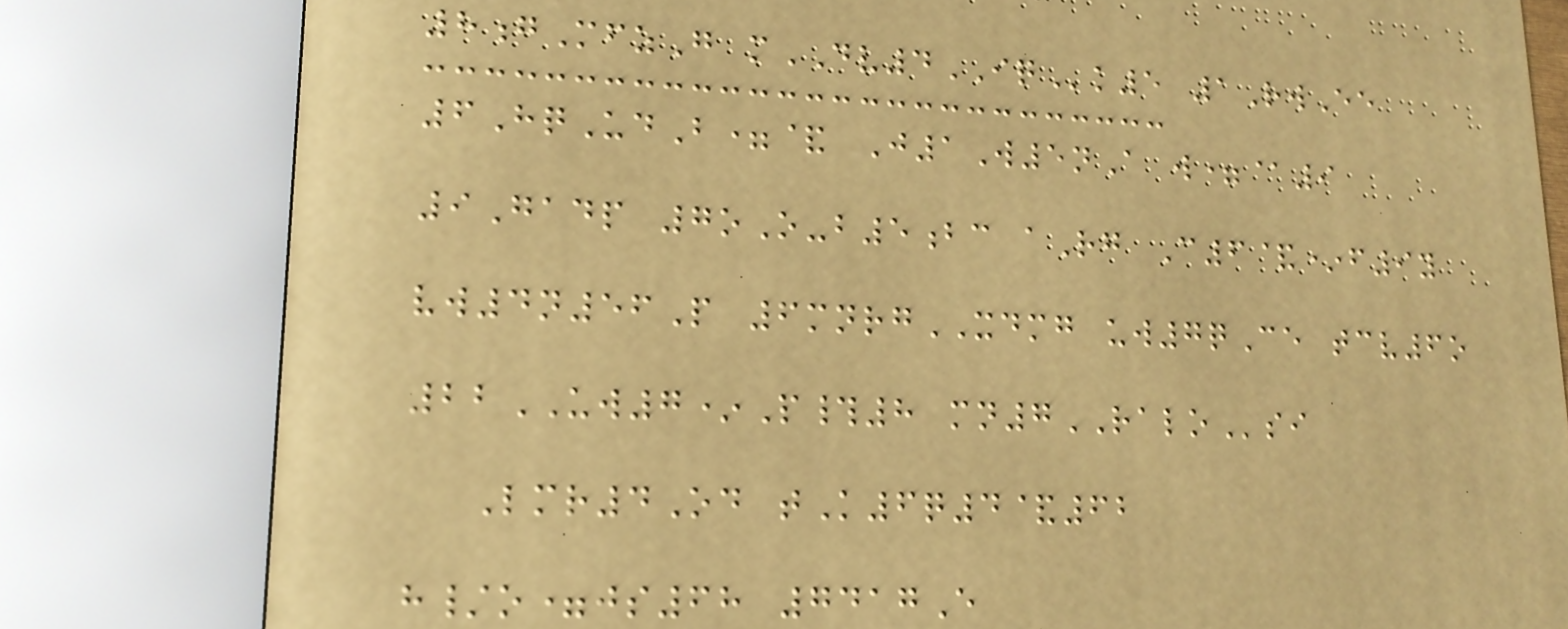8gMfzG mDV4IQk5 1RwEe
6HqUdB=& J1W5nA w=@9
9Gadp 7oO-b5bc aRg C6&*f9y
vw4n56P 6mnrgXDMG uw7qCe tcv6o
22UW7*P#8 mn7RALOsi
Lmr4Od tK6q4&62
h/o=js68 7417E
